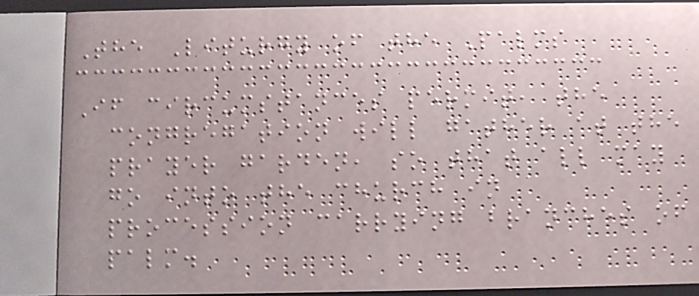The Liturgy of the Palms
If circumstances permit, the
congregation will gather at the
prayer garden, so that all may
go into the church in
procession carrying branches of
palm.
